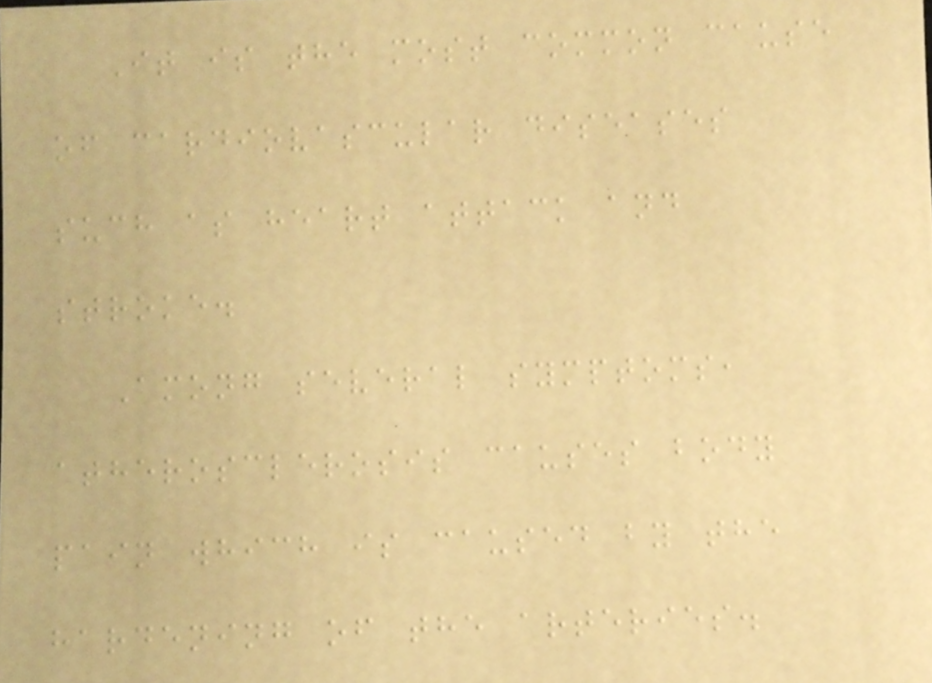It is the most common cause
of cardiovascular diseases
such as heart attack and
stroke.
Among several symptoms,
atherosclerosis causes body
pain which is caused by the
hardening of the arteries.
